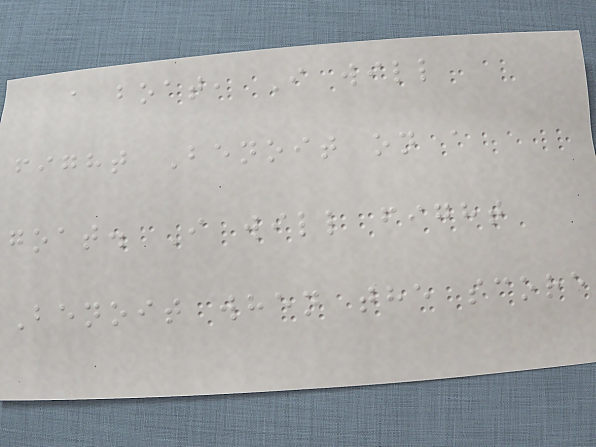a boat, I will
fight Benoit on a
goat. I will fight
Benoit when the score
